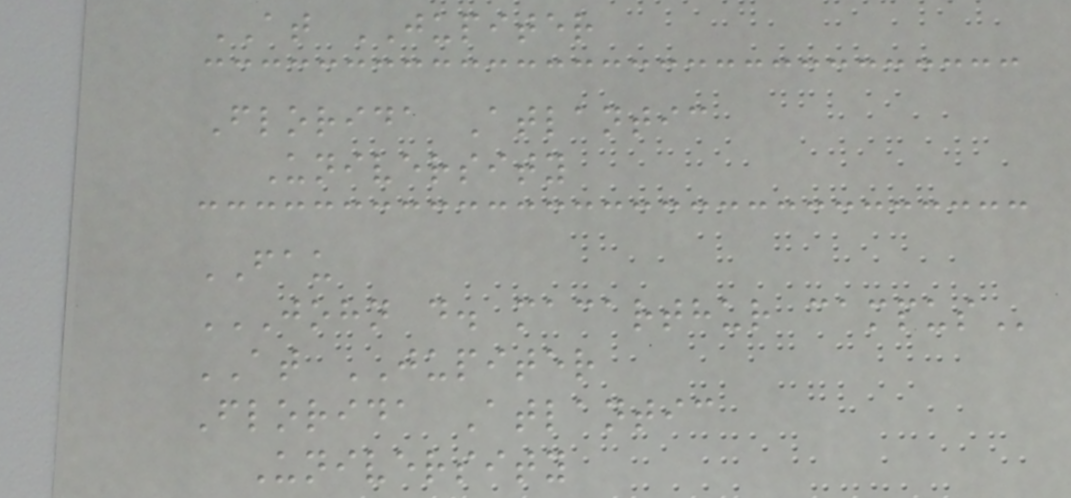AT JUPITER
Florida Atlantic
University
FAU
JOHN D. MACARTHUR CAMPUS
AT JUPITER
Florida Atlantic
University
